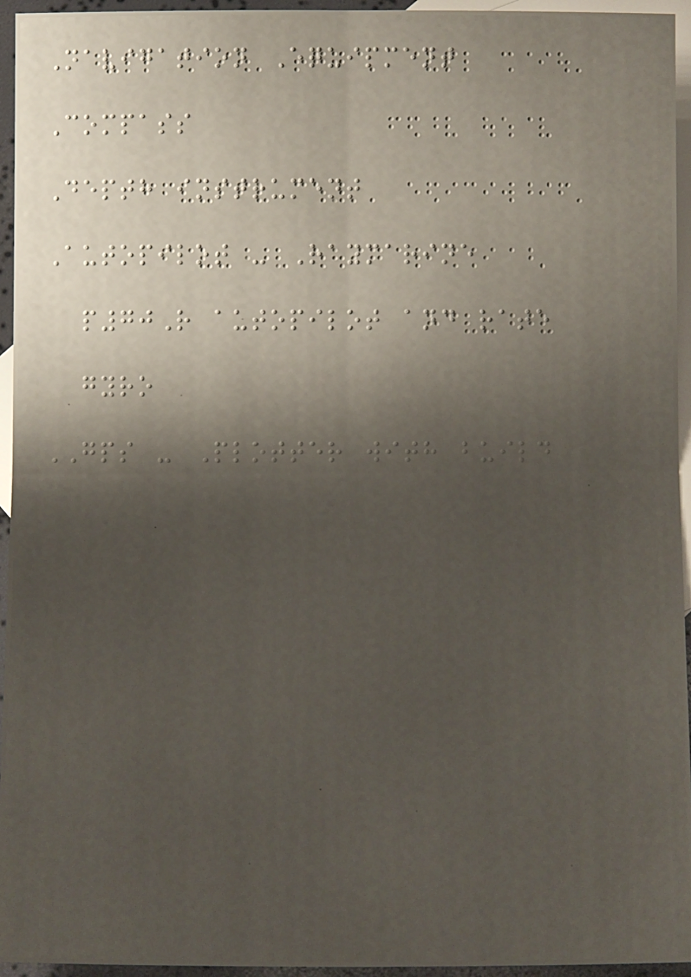Navigation Equipment
Compass
Depth instrument
Autopilot - Raymarine
p70R autopilot and rate
gyro
GPS - Plotter with build
